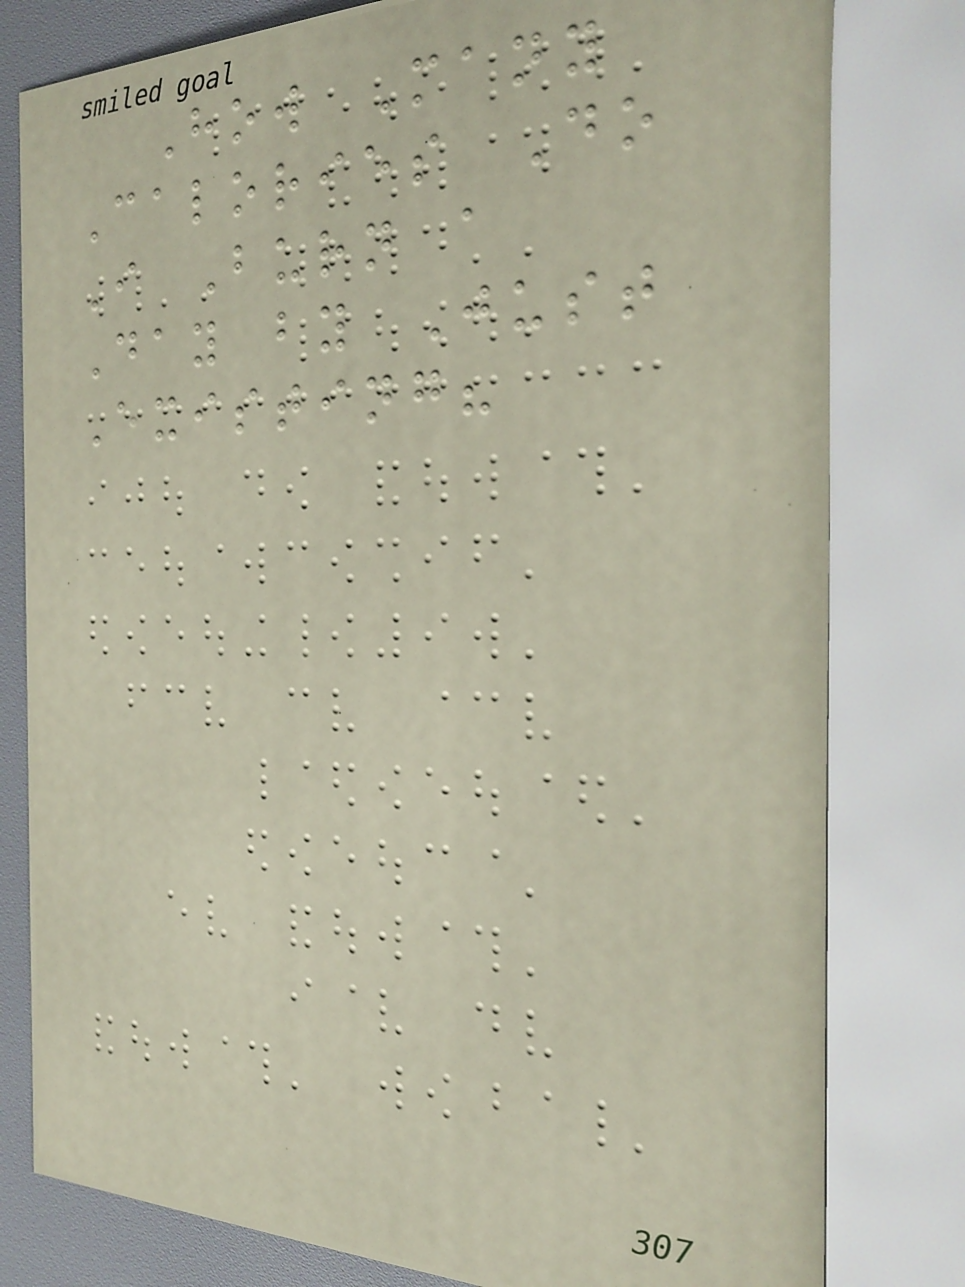How Many
Calories Do
I Burn a
Day by Just
Existing?
